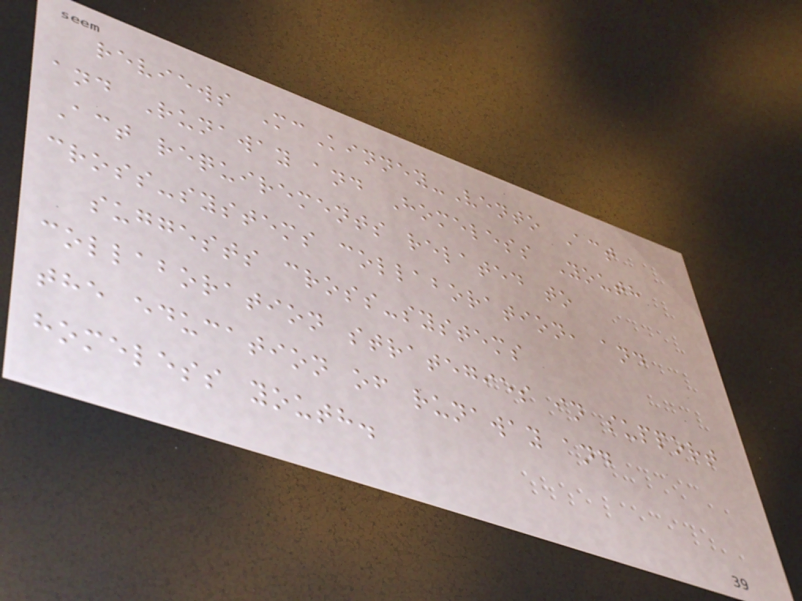reviews McKinney-Vento Act
and Runaway and Homeless Youth
Act requirements related to
cross-systems collaboration, and
suggests cross-systems
collaboration strategies in support
the education of runaway and
homeless youth.
